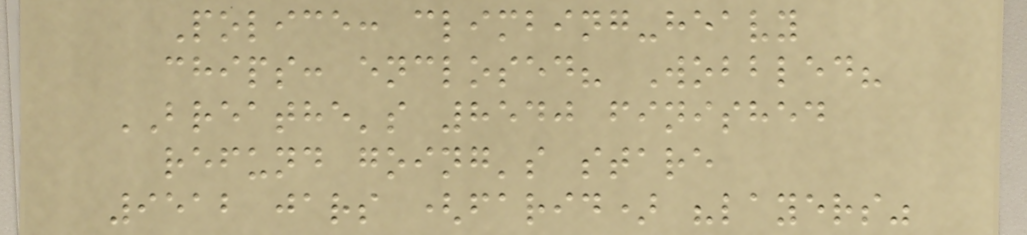Police: climbing-heavy
chips: enclosed? Wobbled?
BREATHE's 8540 finished
refund going's stare
9512 jars (farid) "layers"
